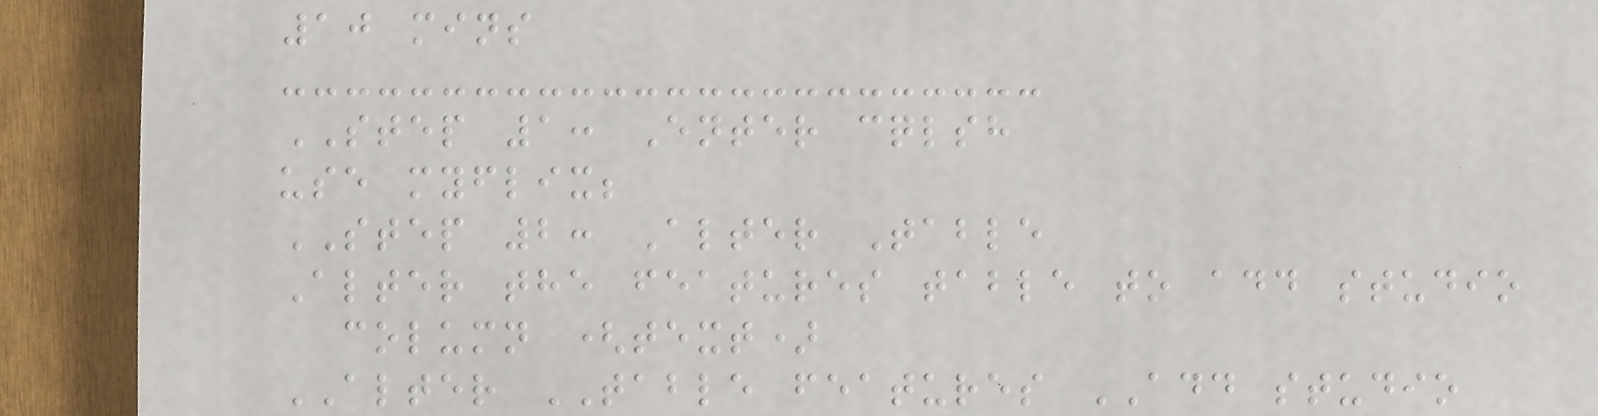10 mins
STEP 1: Enter cqlsh
use myflix;
STEP 2: Alter Table
Alter the features table to add studio
column (text)
ALTER TABLE features ADD studio
